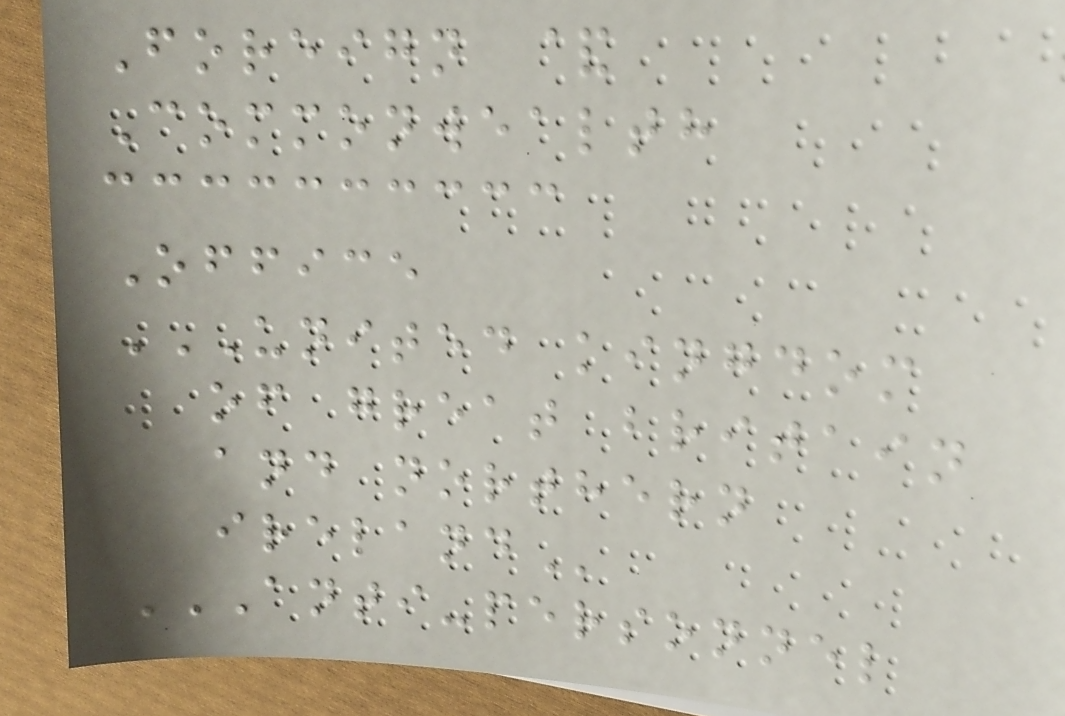Foreign &
Commonwealth
Office
UNITED KINGDOM
OF GREAT BRITAIN
AND NORTHERN
IRELAND
ANTI-PERSONNEL
